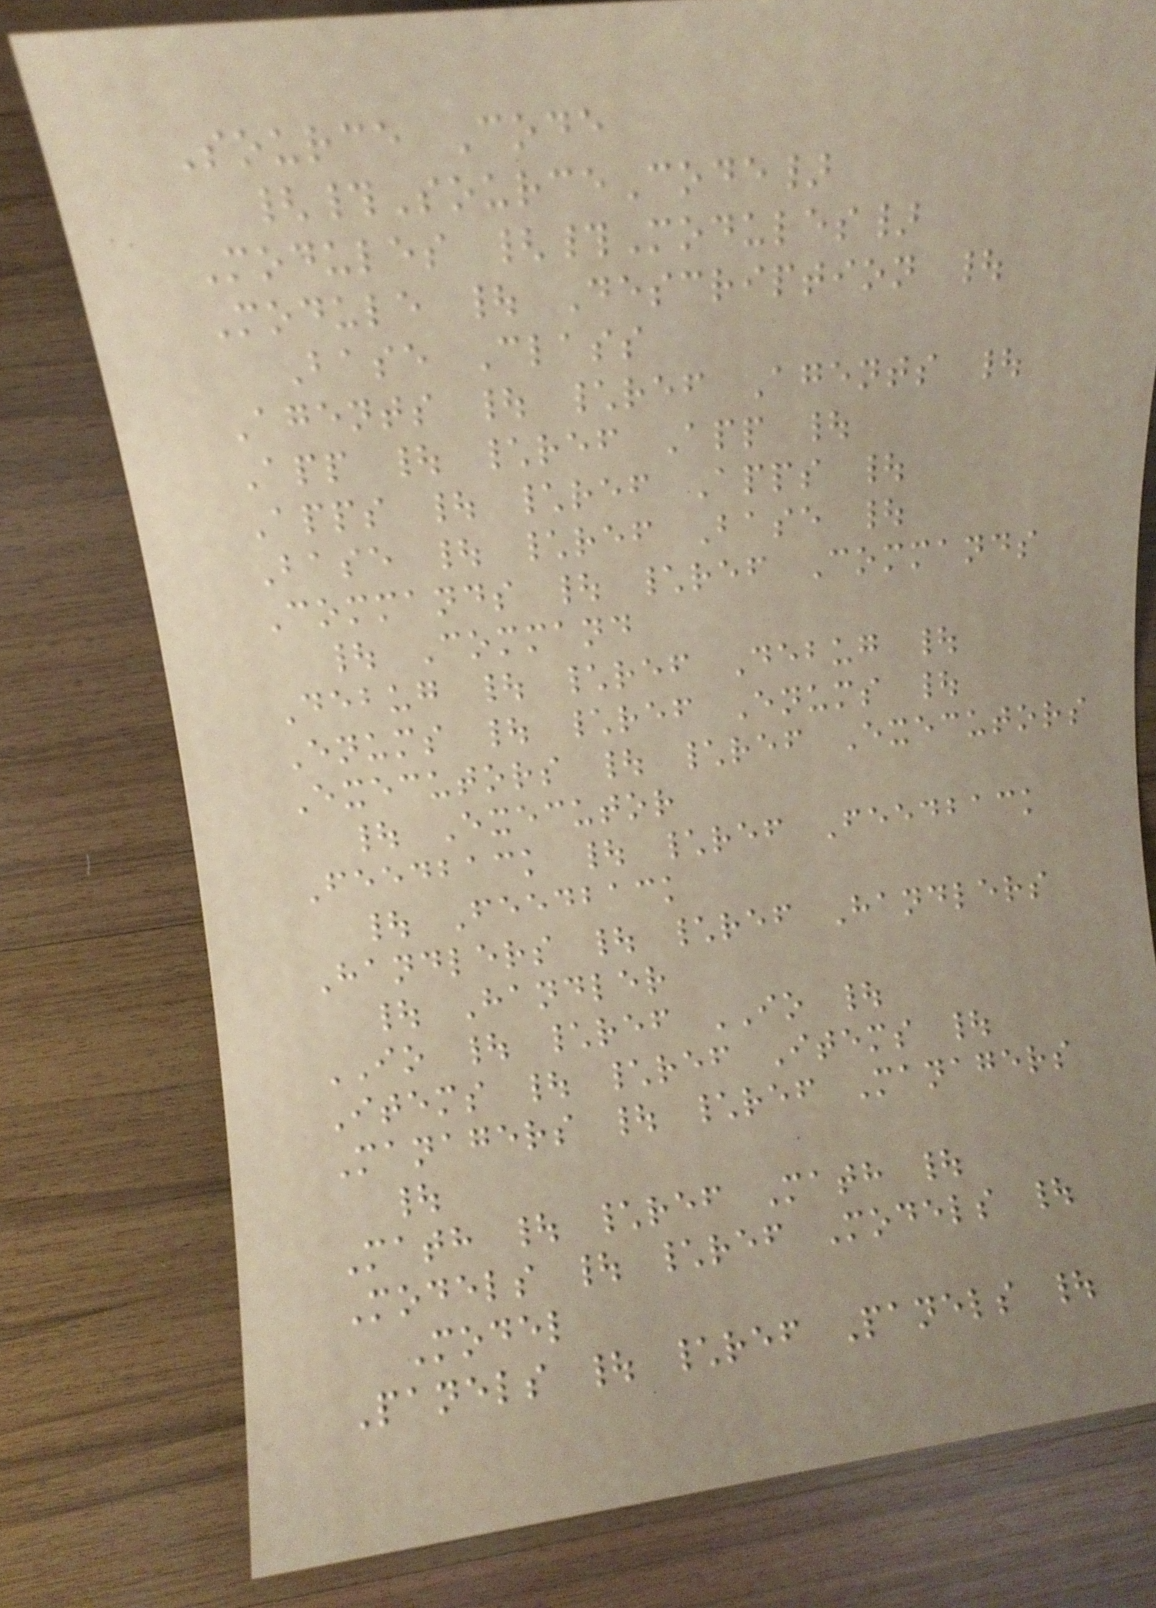Source Code
{#SourceCode}
Modules {#Modules}
Module | Description |
Base Class
Agents | \ref Agents |
App | \ref App |
Apps | \ref Apps |
Base | \ref Base |
Commands | \ref Commands
| Command
Debug | \ref Debug |
Enums | \ref Enums |
Executors | \ref Executors
| Executor
Feedback | \ref Feedback
| Feedback
Handlers | \ref Handlers
| Handler
IO | \ref IO |
Items | \ref Items |
Managers | \ref Managers
|
Math | \ref Math |
Models | \ref Models |
Model
Panels | \ref Panels |
